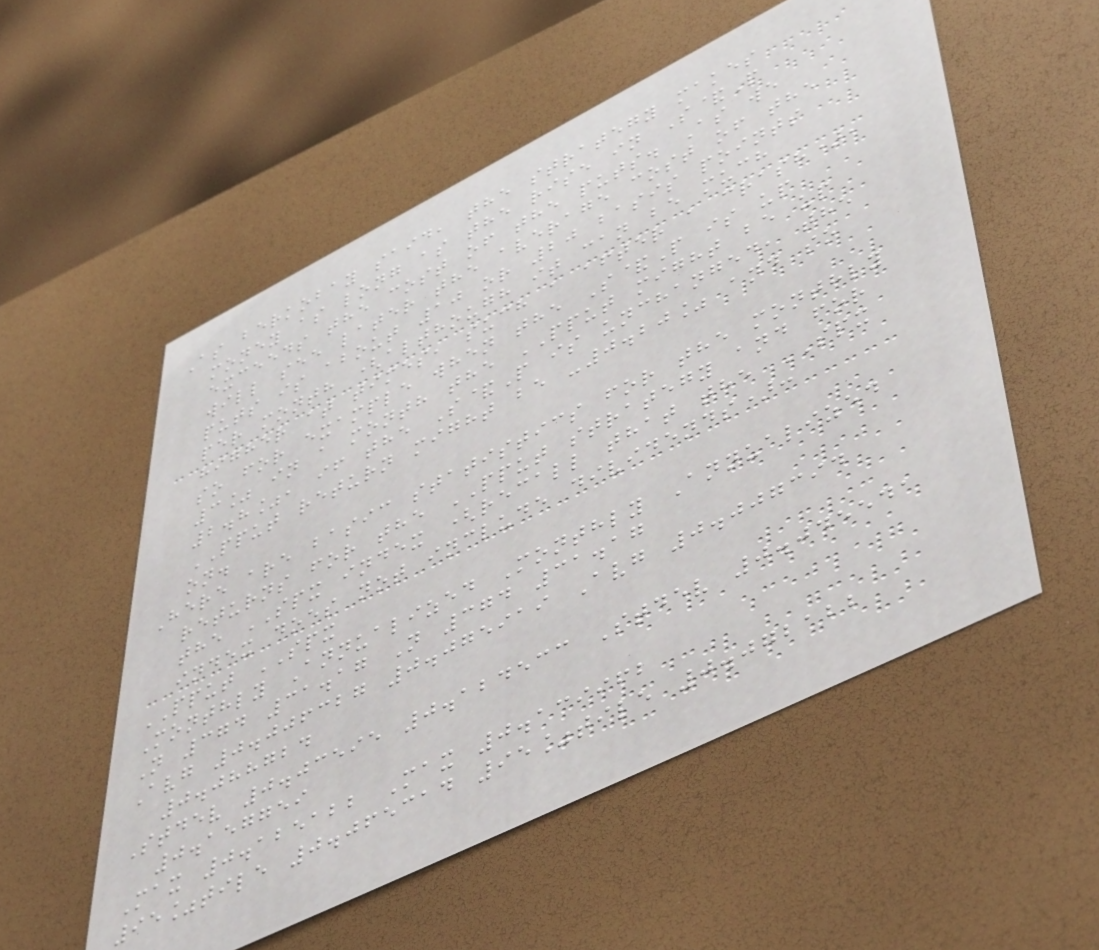As berkobay said, the strategy makes
money as long as the rise in S&P
exceeds the cost of the puts. As we
will see later the average cost of the
puts is about 10 or 20 basis points
per month (although it can be much
higher at times, such a after a crash),
so for example when the S&P is up
3% in a month the PPUT might be up
2.8%, if the S&P is unchanged, the
PPUT return might be -0.20% and so
on.
Here are basic statistics for the monthly
returns for the PPUT strategy and for
the SPX index (recall that the SPX
index does not include dividends):
PPUT SPX
Monthly Annualized Monthly Annualized
N 374 31.17 N 374 31.17
Avg 0.006327 0.075919 Avg 0.007394
0.088724
Stdev 0.03595 0.124533 Stdev 0.045541
0.157759
Max 0.125122 Max 0.139962
95%tile 0.065314 95%tile 0.072122
